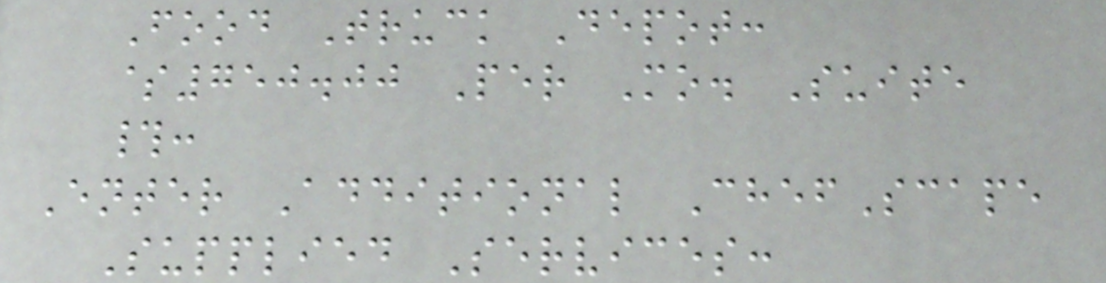Food Truck Depot:
$750.00 Per Mo. Suite
#:
Enter Additional ChefScape
Supplied Services:
